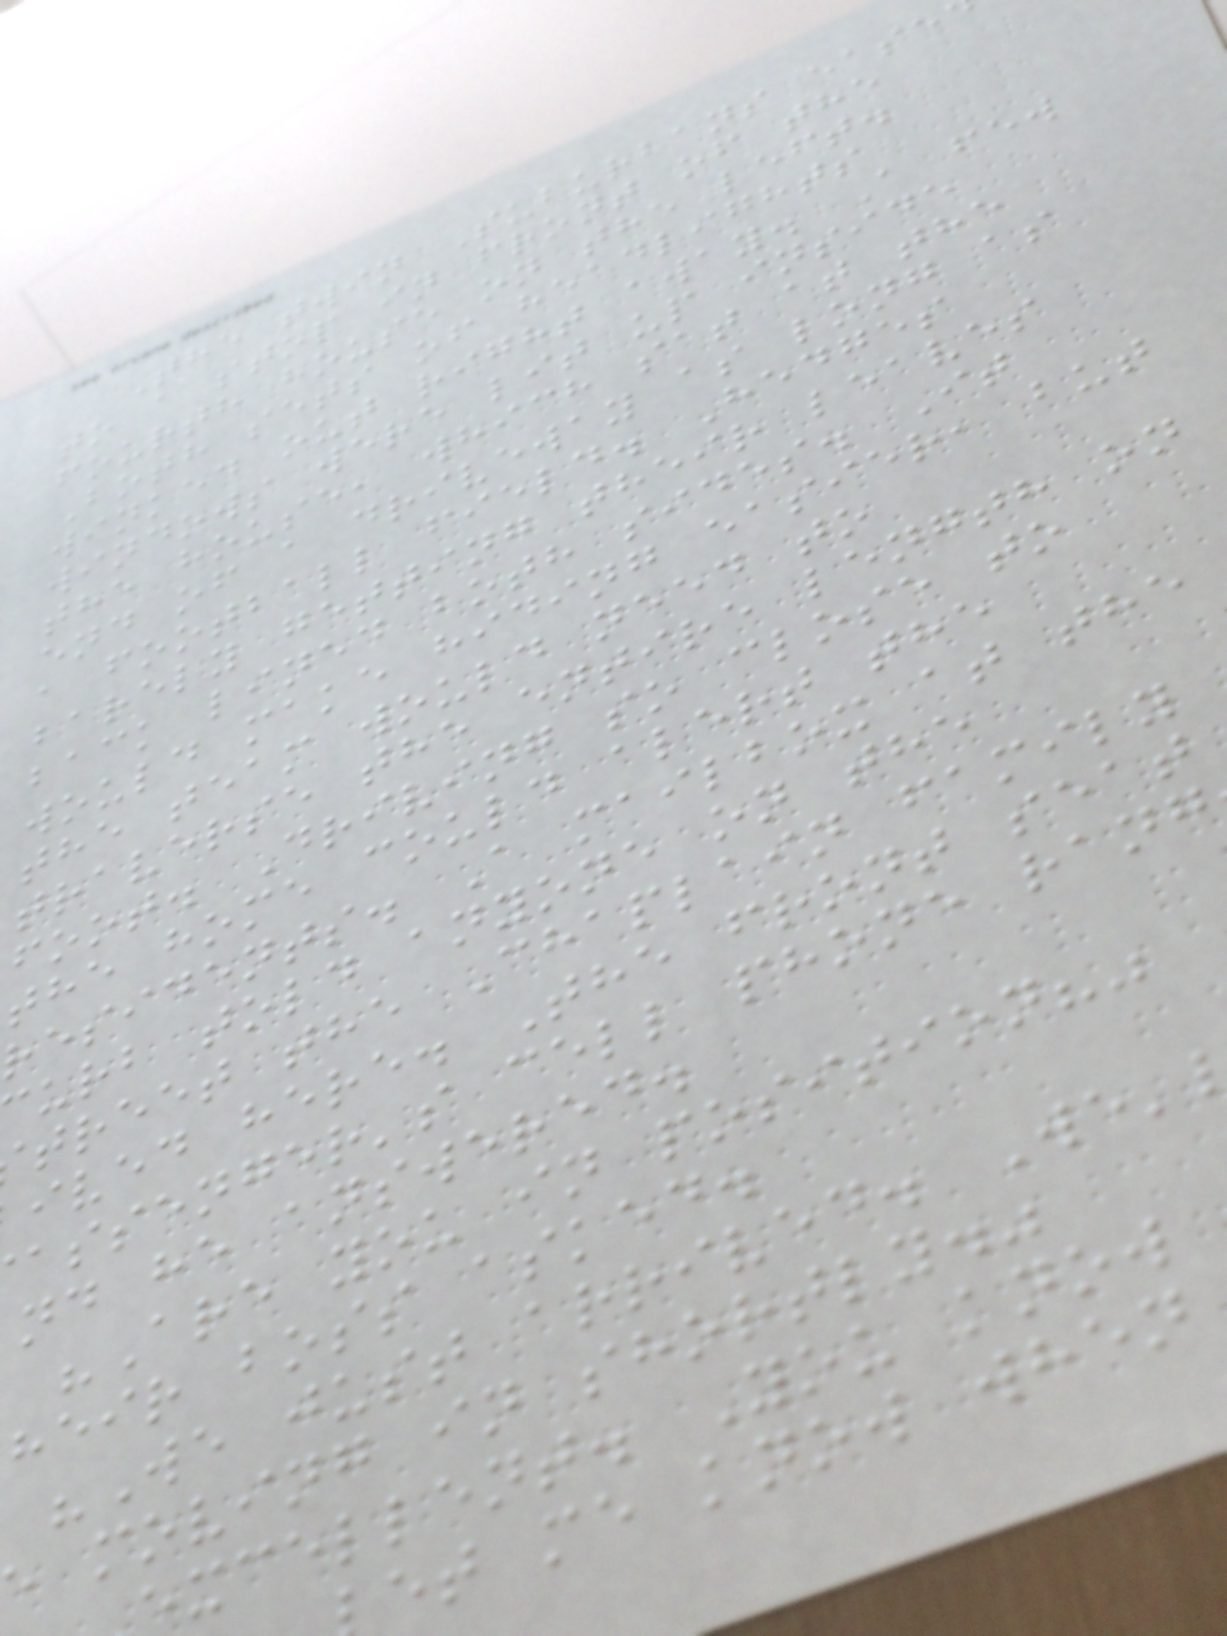The twin Suburbans ease
to a stop in front of the
fourth house on the left.
Both sets of headlights
winked out right away. A few
windows were lit up inside
the house, which sat at the
end of a driveway as long as
a football field. Hedges
barely getting their leaves
back lined both sides. It
would make hiding easier, but
the team would need to
traverse the entire length on
foot. Driving so close to
the home could alert the
residents. A mailbox at the
urb told anyone on the
treet the Chaplain family
ived here. The front seat
assenger's cell phone rang
nd he answered.
"Are you in position?"
heir boss asked.
"We just arrived. We'
moving in shortly."
xcellent. You know
et me know when
